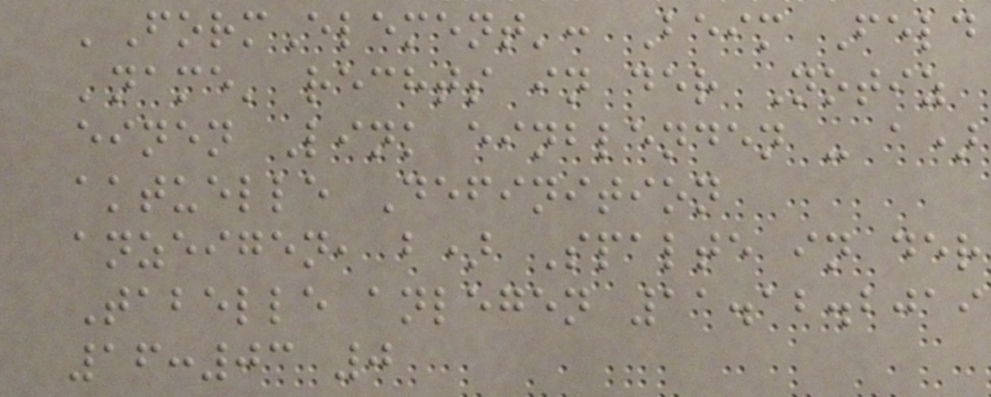'FormElement': Beim Feld
'name' rechts in der Notiz
einen Link einblenden - a)
aktuelle Definition
anzeigen, b) Spalte in der
Tabelle anlegen 11.12.2019
16:03 0
